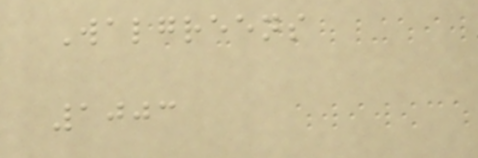Walgreens
1003
